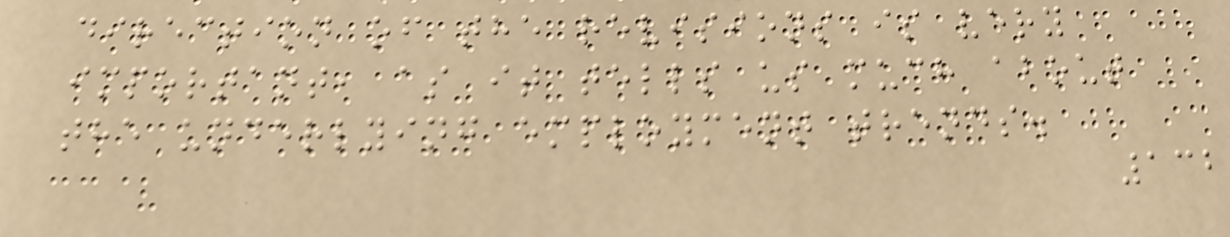direction of the revisions is very
important, as it tells us much about
the underlying employment trends.
132
